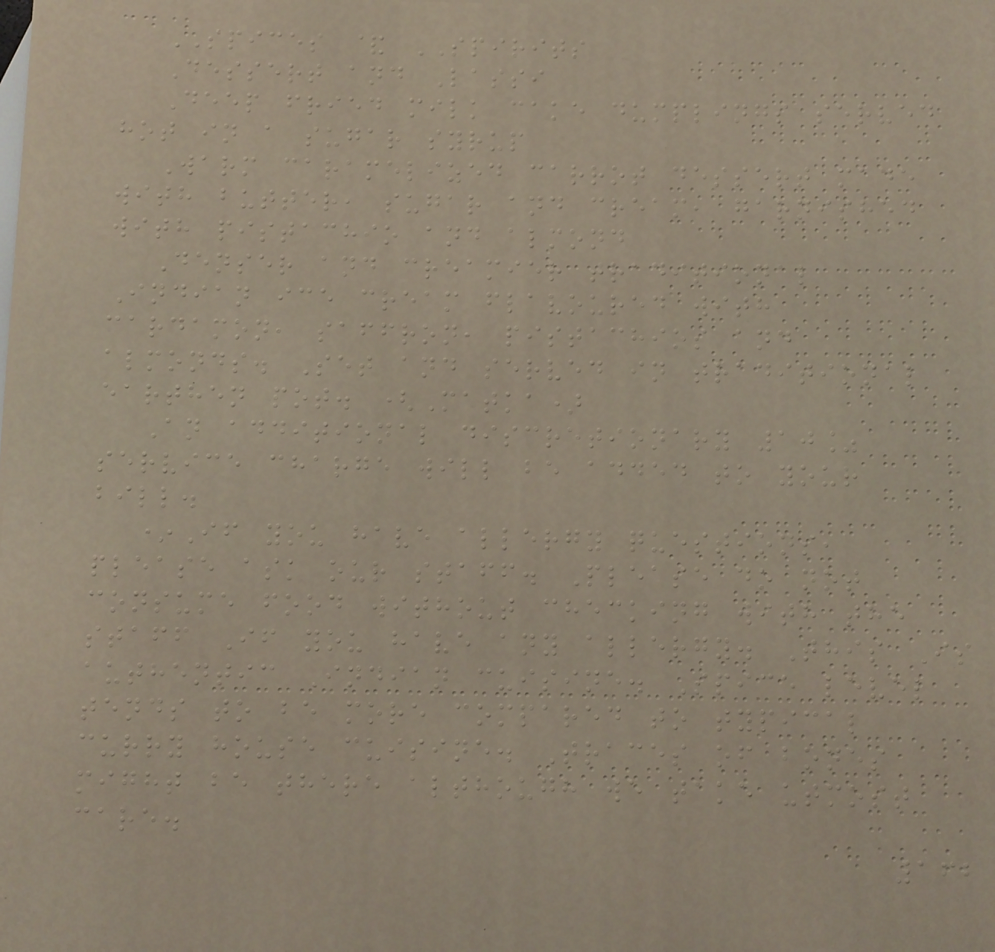SPICES & SPIRITS
Dessert and Lassi
Deep fried milk cake dumplings served
hot in a sugar syrup
Warm caramelized carrot dessert made
with butter, sugar and cream, garnished
with pistachio and almond
Denser and creamier traditional
Indian ice cream flavoured with
cardamon, saffron, pistachios and
almonds. Set and served in traditional
earthen pot. (Matka)
An additional discretionary 10%
service charge will be added to your
bill.
*If you have allergy questions,
please ask our staff. Please do not
consume food without checking with the
staff If you have any allergy. This Is
authentic Indian cuisine. Spice level
tends to be more compared to typical
curry house cuisine. Traces of bones
might be there although we take utmost
care.
162
